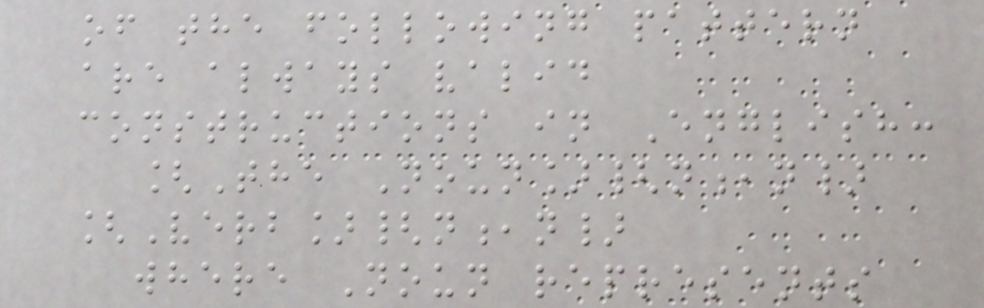of the following pattern
are always valid
constructions in English:
[The Noun]{n,n}
[Verb]{n,n}
where Noun represents
